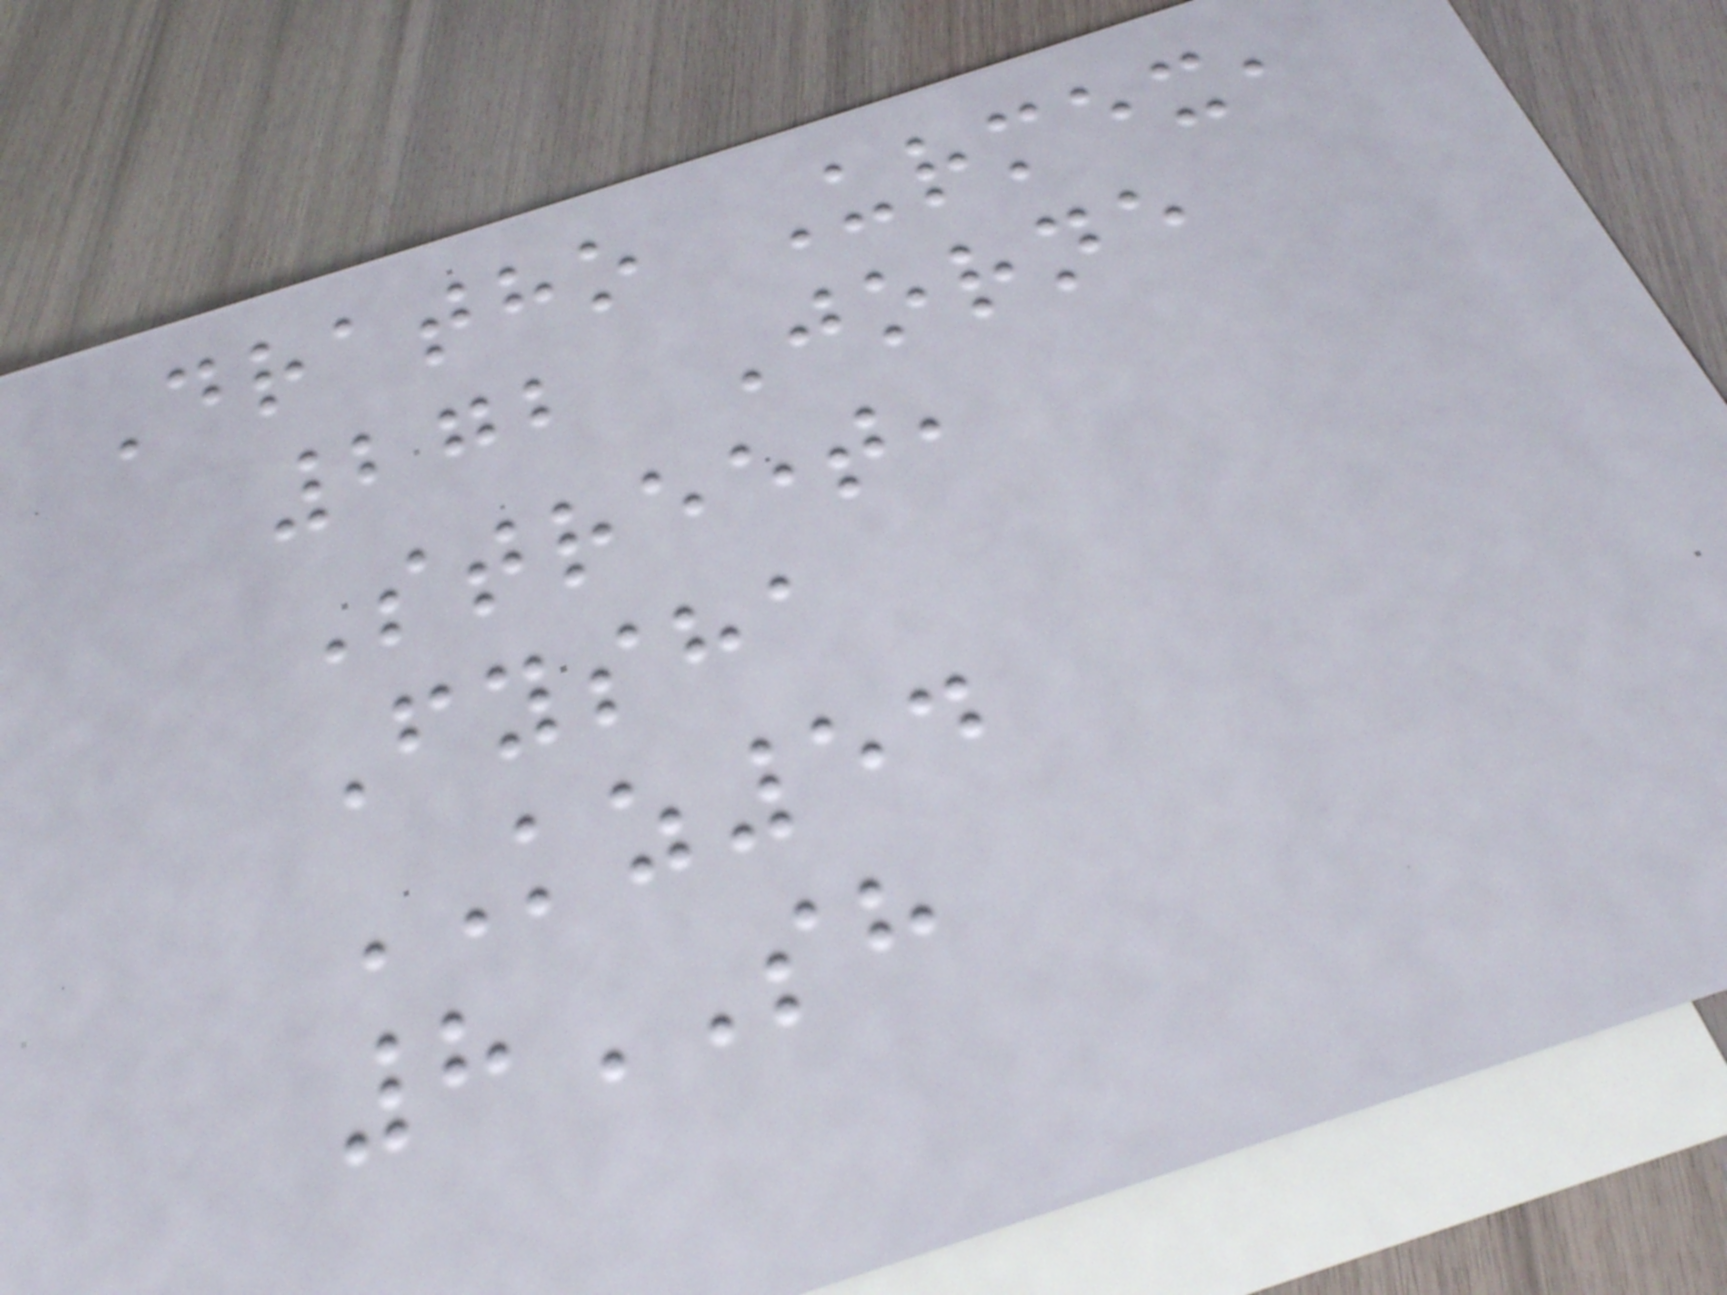Dratho Urmex,
272 Jorne
Street,
Fysha
KZ54
8SH
